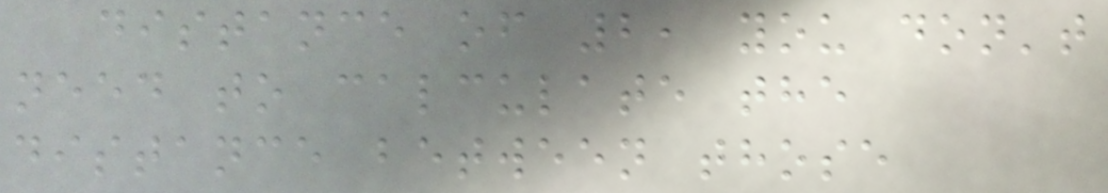distance of 2, you don't
need to calculate the
distance between those
